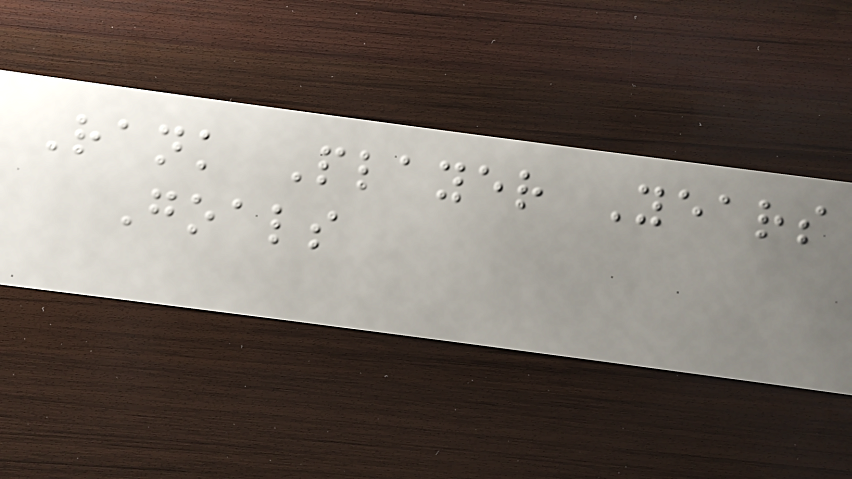Rank Player Years
Goals
